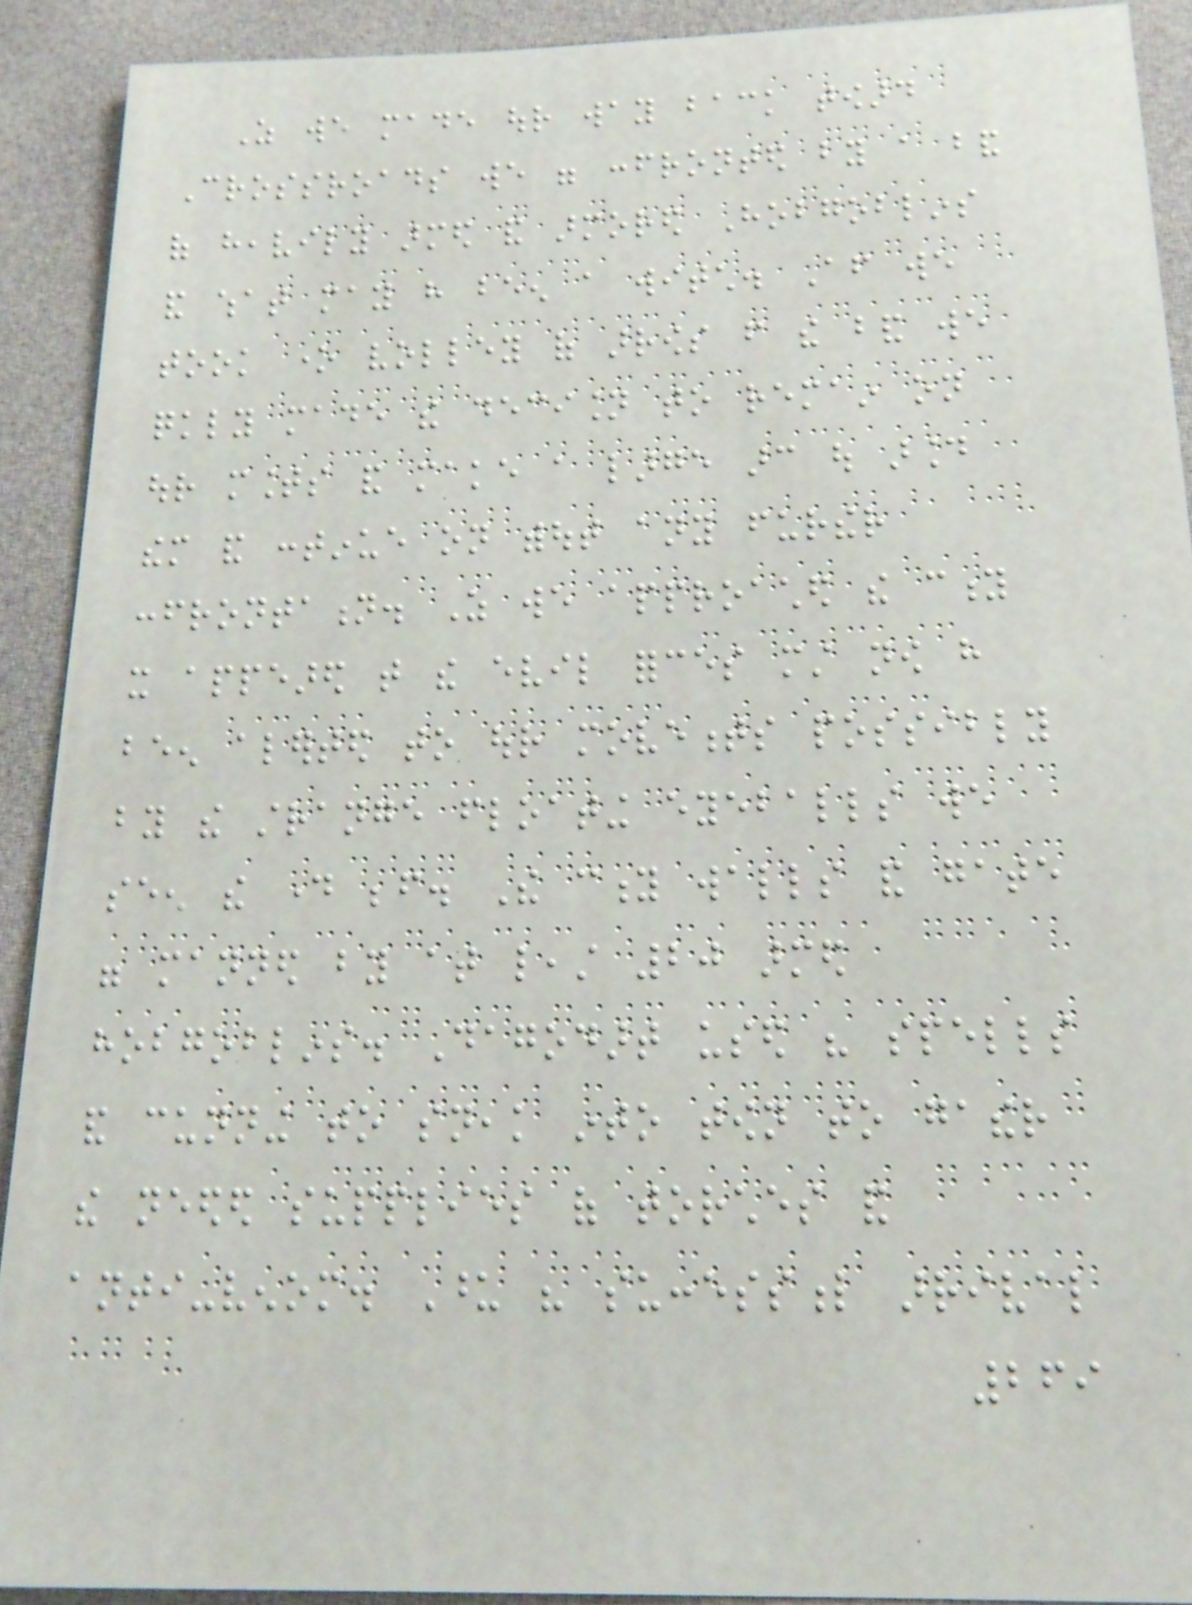As we made our way back toward
Crossroads we were confronted by a band
of heavily armed and armored Hobgoblins
and what may have been a witch. After we
took one volley of arrows from the band we
quickly made the decision to remain on
our mounts and make a large arc out around
them and continue on without any further
confrontation. As we approached the city
it appeared that the evil forces must now have
been alerted to our movements possibly
by the strange floating eyeballs we
seen the day before. The city walls and gate
were manned by at least 20 armed
hobgoblins. Dagodart used his spells
and cunning to sneak into town to gather
the needed supplies of torches and
anti-venom. Upon his successful arrival
269
